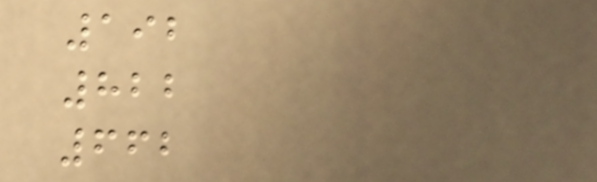192
822
662
